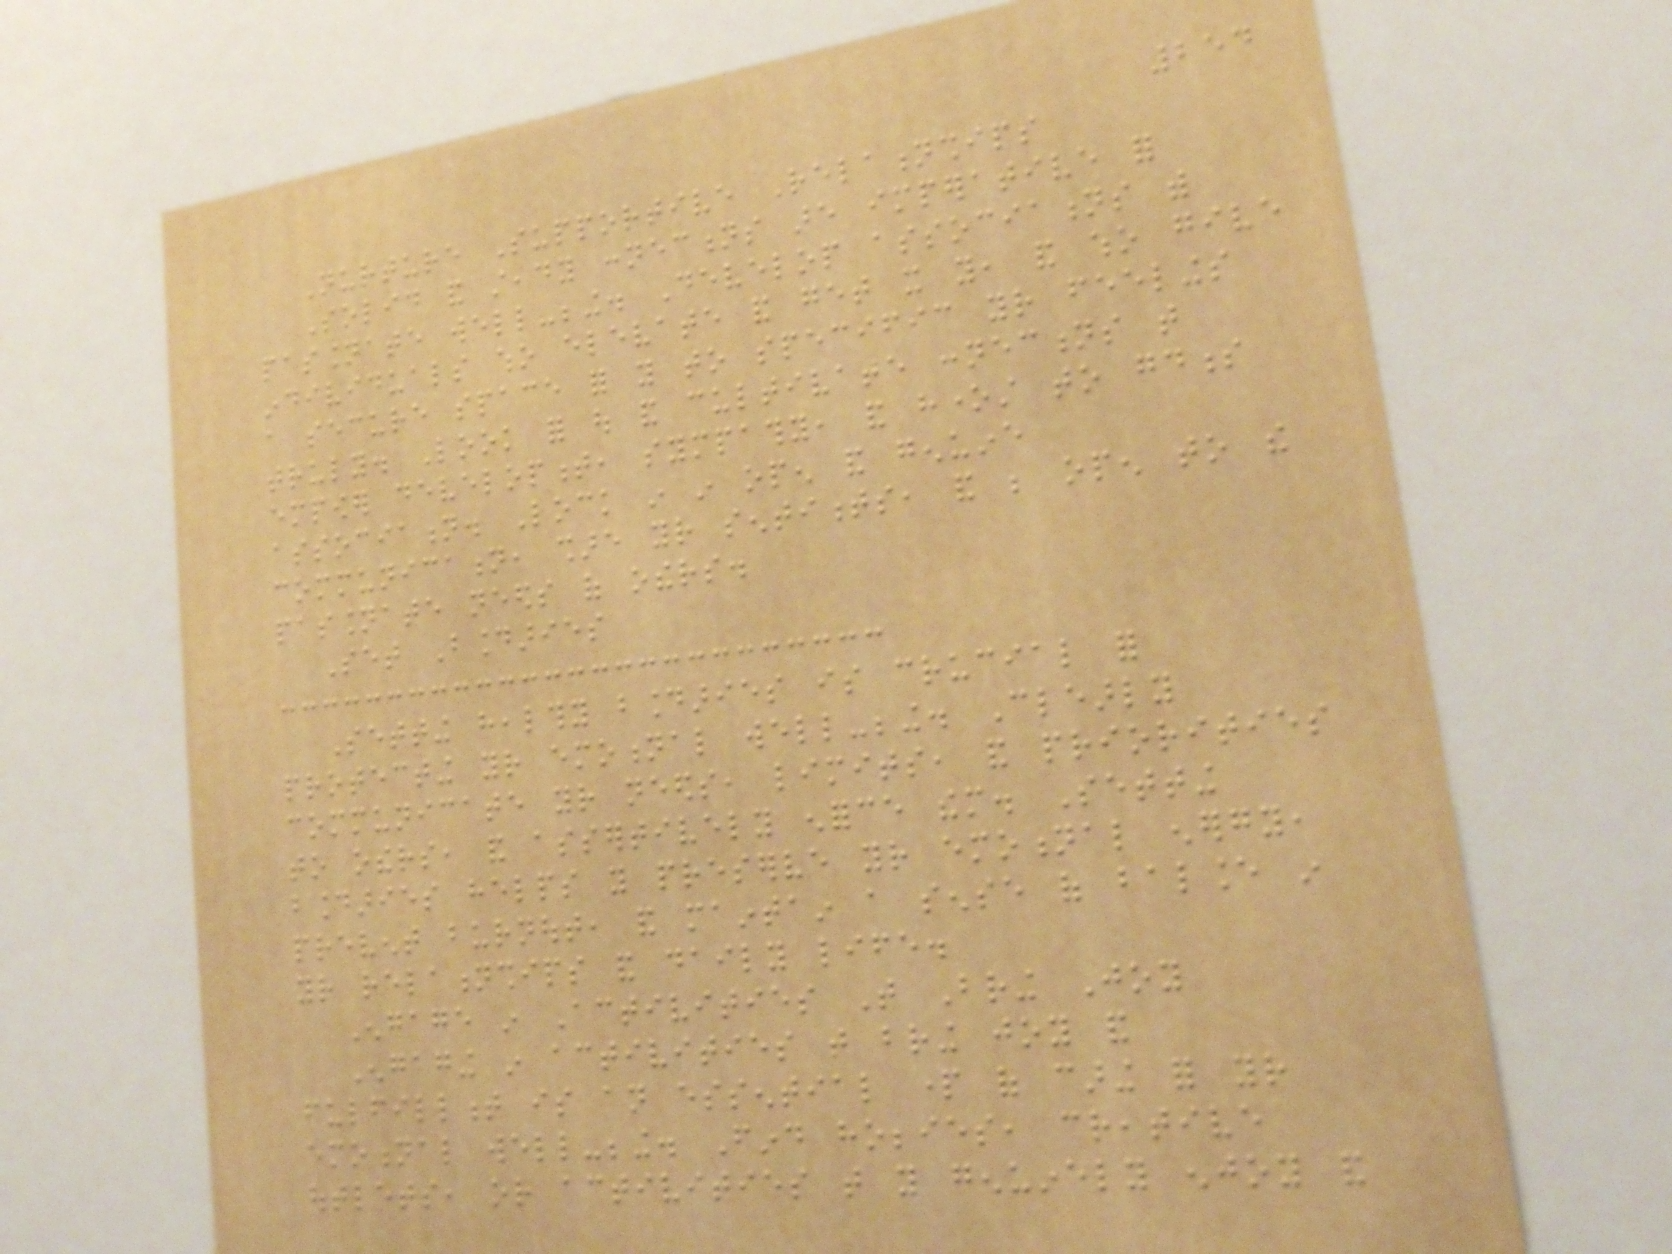254
Nurture Supportive Relationships
Solid and steady connections are imperative for
passionate well-being. Develop associations with
individuals who elevate and get it you, and who give
a secure space for you to specific your feelings
truly. Look for out and cultivate connections that
empower development, sympathy, and honest to goodness
association. Lock in in open and genuine
communication, share your sentiments, and be open to the
passionate needs of others.
Set Boundaries
Setting healthy boundaries is crucial for
protecting your emotional well-being. Clearly
communicate your needs, limits, and priorities
to others, and assertively enforce them. Setting
boundaries helps you preserve your emotional energy,
prevent burnout, and maintain a sense of balance in
your relationships and daily life.
Engage in Activities That Bring Joy
Engaging in activities that bring joy and
fulfillment is an essential part of caring for your
emotional well-being. Find hobbies, creative
outlets, or activities that you genuinely enjoy and
